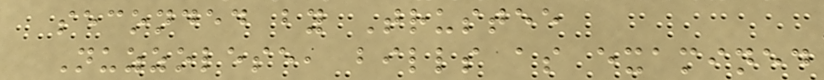seconded by Trustee
Nuzzolese, bills as examined
